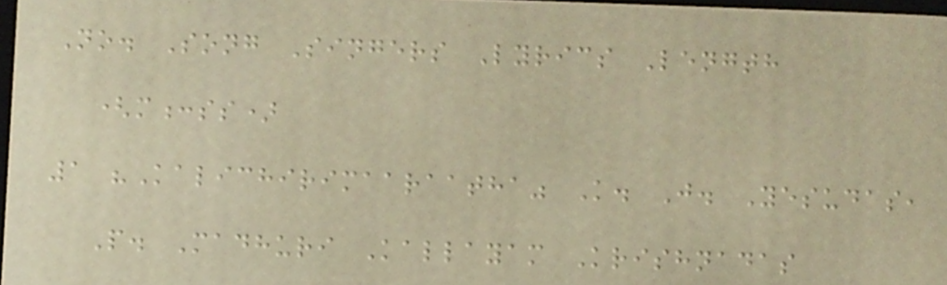No. Song Singers Lyrics Length
(m:ss)
1 "Kalichirimaaraatha" K. J. Yesudas,
P. Madhuri Kallayam Krishnadas
